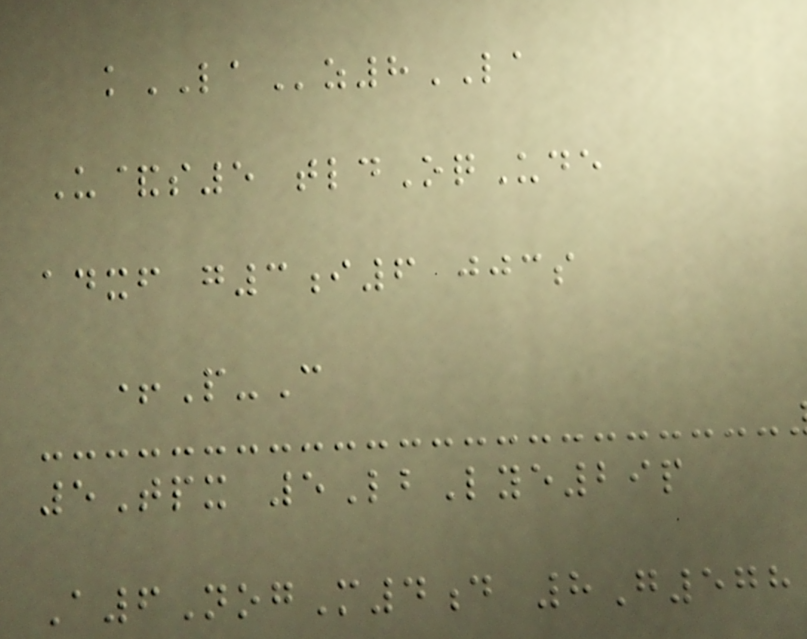kLAz8LA
U&s5 tldOqUde
adxf g3i6 jjcs
+P-C
5Tpx 5LbLye29p
A6NogM4d 8G578
